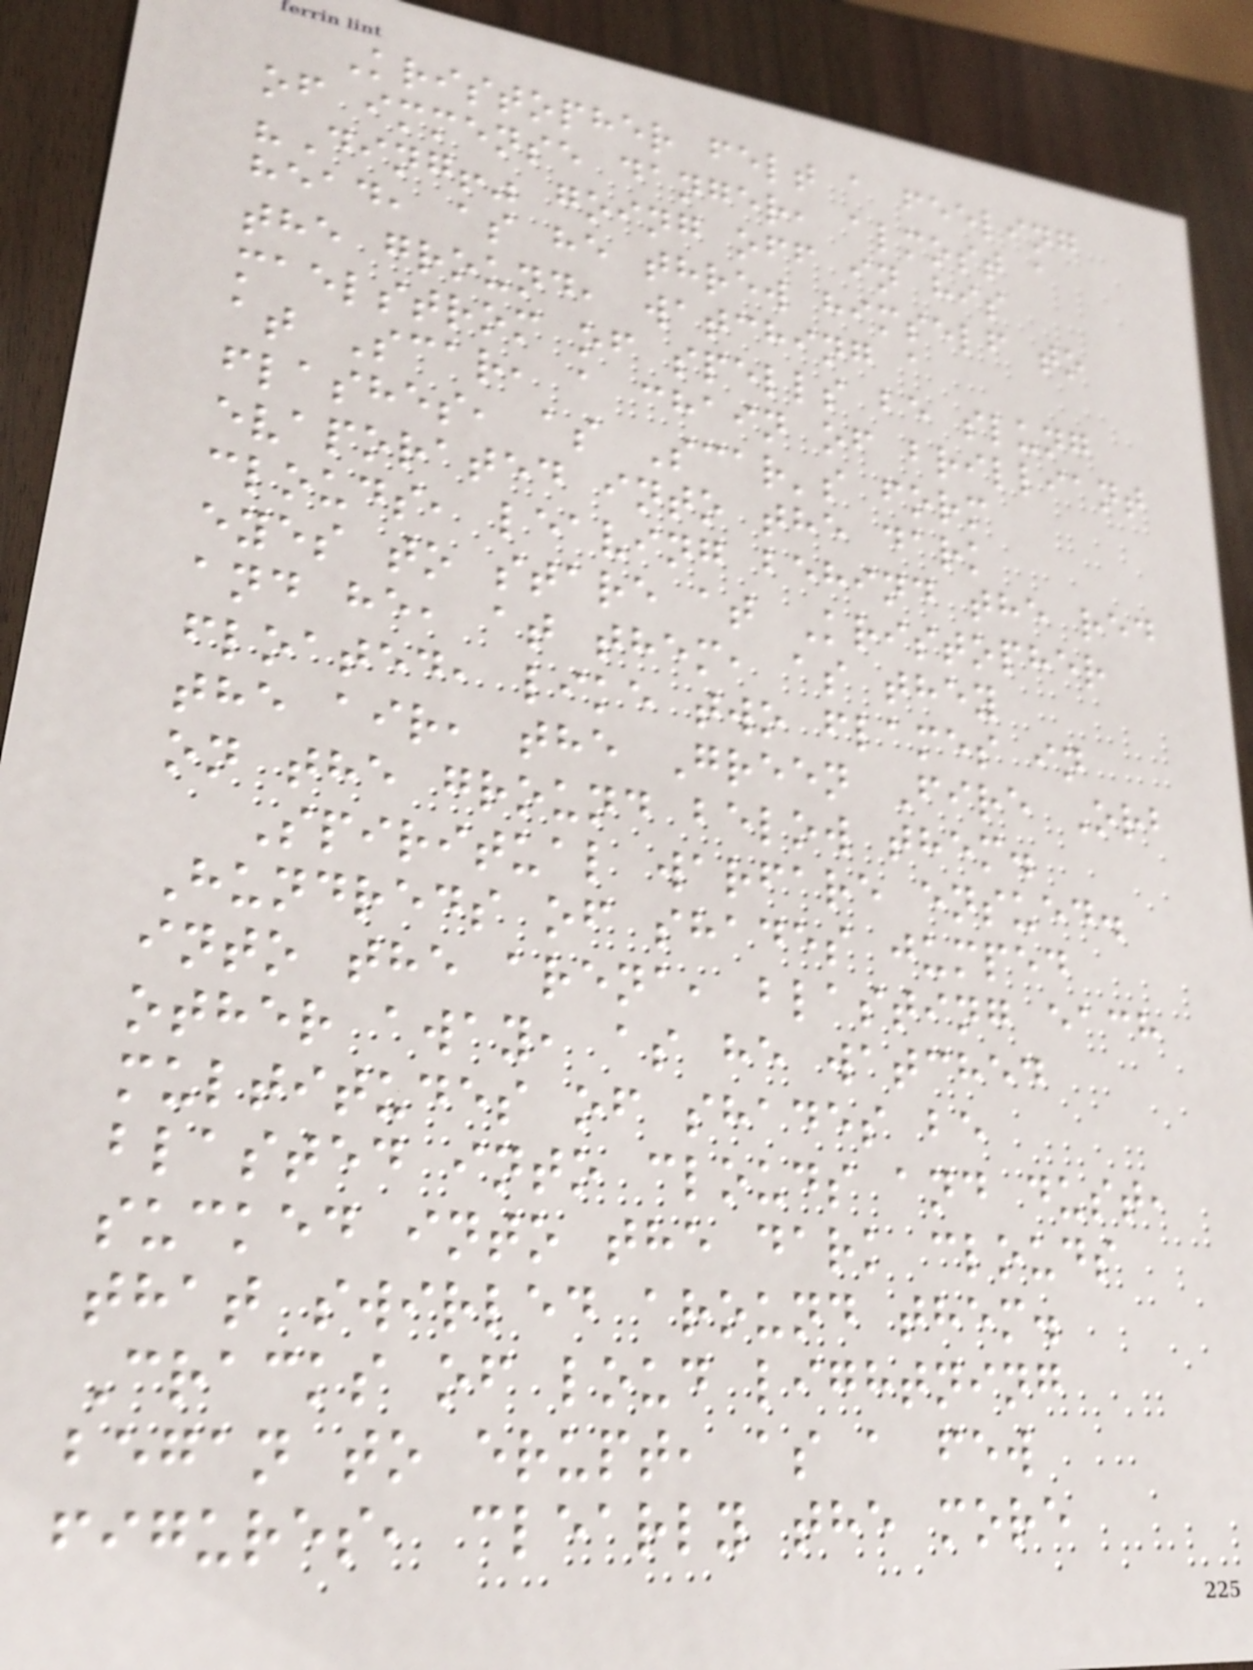Kristopher felt a feeling
of immense danger, almost a
"Ding!" going off in his
head, as he threw himself to
the ground, watching a
maelstrom of spells be slung
at Scar, a chain of brilliant
flashes, as Scar's form
evaporated into the dark
clouds, leaving behind the red
eyes to stare at Kristopher
and he, at them, as they
floated, like two flames in
the air, the Green Fire Orb
on the ground below them.
Spiritual warfare ensued.
Hundreds of shades jumped
into the arena, blasting each
other away, as he watched
multitudes of shades be
blasted into clouds and dust,
sucked into the dark clouds
that swirled around them.
Cracks of loud lightning
began to erupt, as a few
figures, clearly the more
